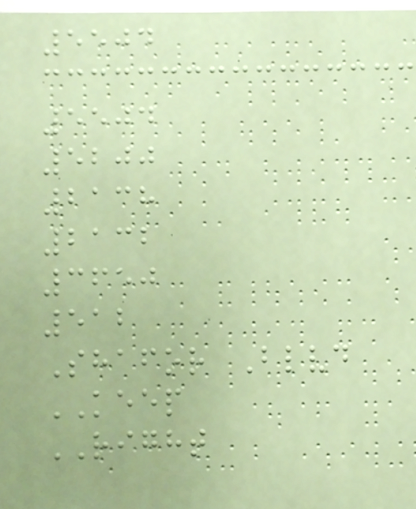5504
5504
5200
2138
2132
3650
512
Shafor Blvd
KEEP
RIGHT
